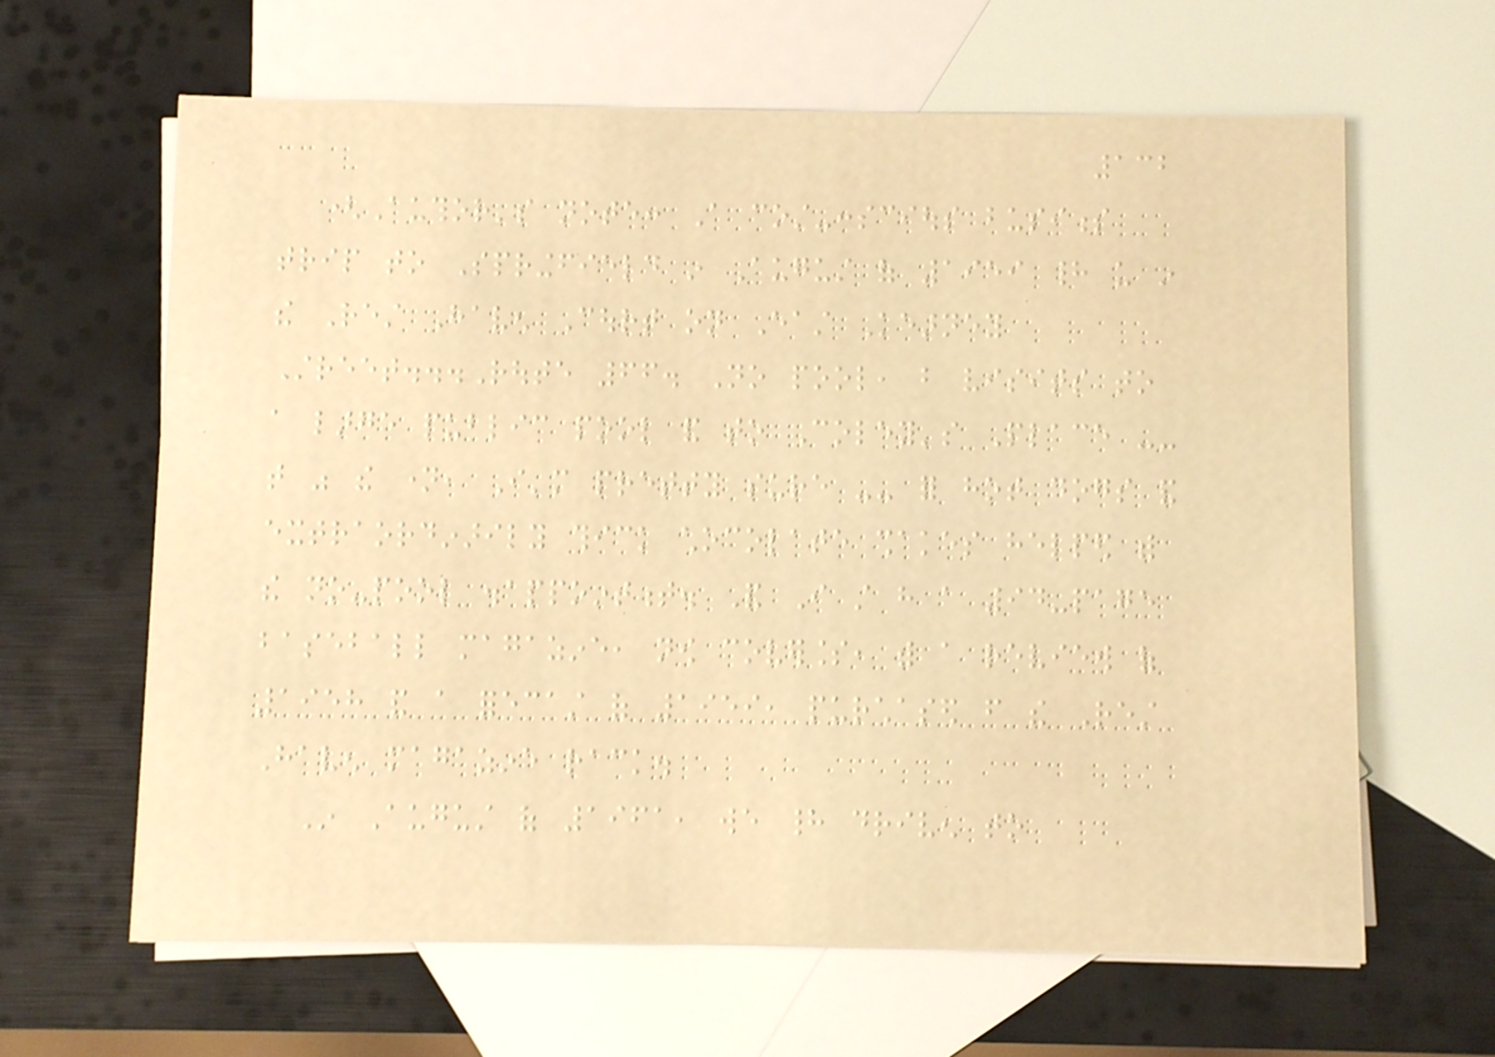132
(Author's note: A cost-conscious business
trip to Springfield in August of 1959 had us in
the Rest Haven Court on East Kearney
Street...Route 66. No pool, but visits to
a large public pool and to Coley's Place --
that was the name, I'm pretty sure -- for hot dogs and
extraordinarily thick chocolate shakes helped with
the no-pool disappointment. And I still have a 94-page
baseball magazine, now coverless, with a review of
1958 and a forecast of 1959, purchased from the Rest
Haven magazine rack.
In August of 1961, we had driven to
